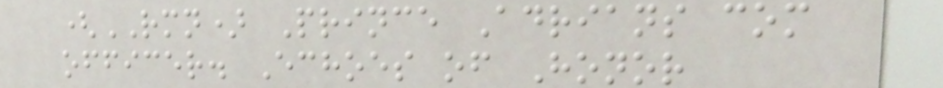(RMN) Prince Adrians com
officer. Echoes of Honor
